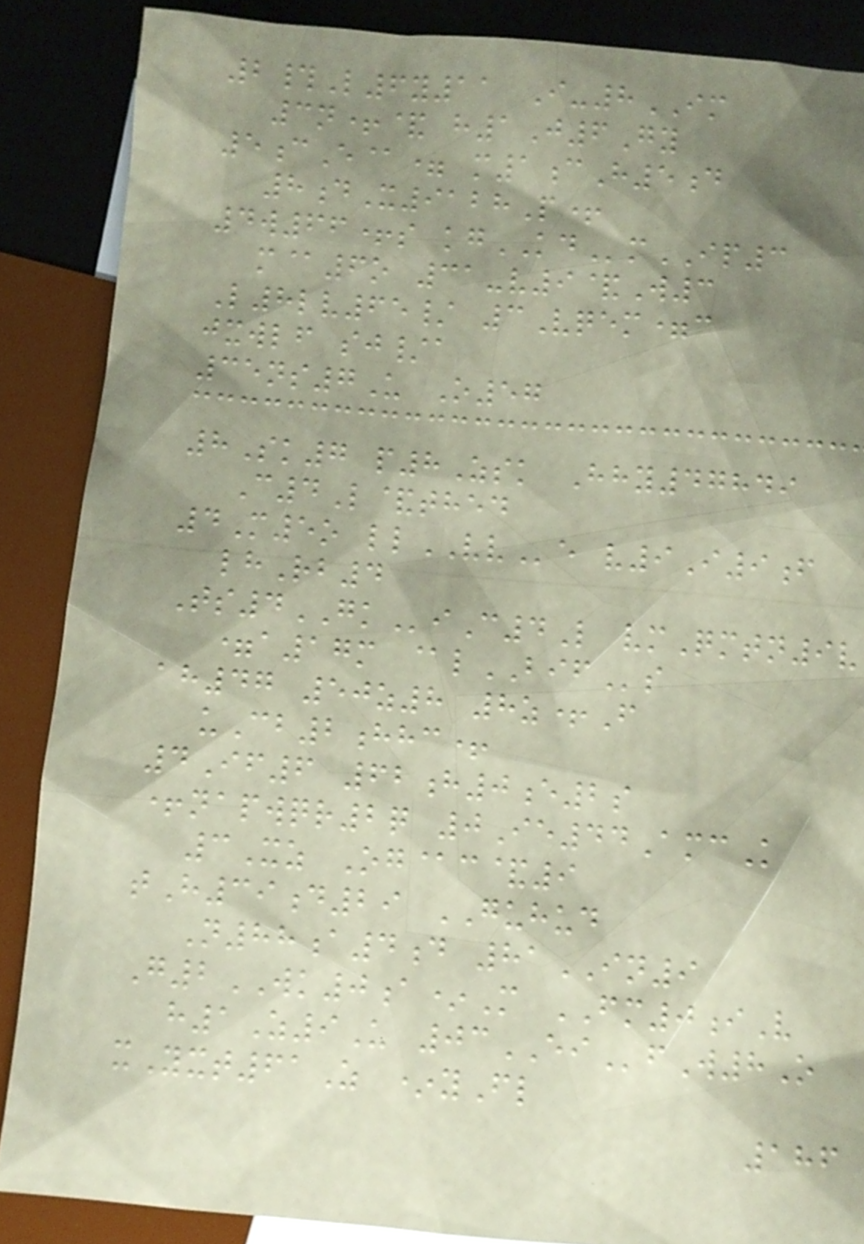2#L6y11 I-8IM
3n+& h1J6Gy
5cE@= m1cH5d
8dX9128P+
4w66+s kgKDmIP3
m@6o 31-v9&W3
L8lv65/ 3Vqem=c
jxwlf sj/a
35ns7U O57
8Sk7 p8Zsk Hhy47849
C4L&thed
4M5o llVVe v9I9f
lhRb4
Ts4GKiC4L vmQmtn9v
=a17m @lBIFs
ah47 50z8 8z+F
uCb2hhc+
4If6 62h0e2s
+napwqr2q 0Ie44AmcK
3Xz Og@c&9
tH39d29 GUHUD
N88a4d 81IN9
G2WK0a*M FM0iV
h1Z9U 03EIfW8O
xYxt61Z *yFl
186
